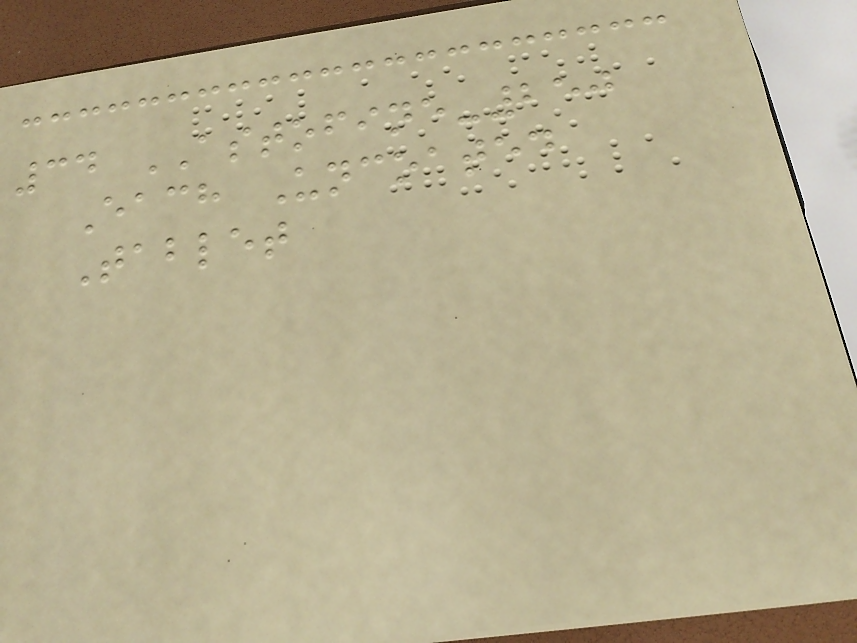34 ASTOFINE-250
Each Uncoated
Tablet
